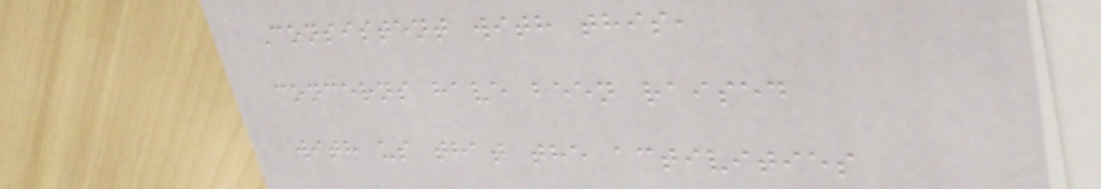Consistent with this,
concerns have been raised
with us that the activities
